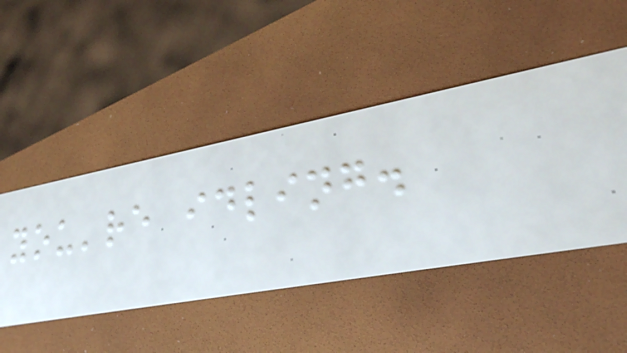you're idling.
